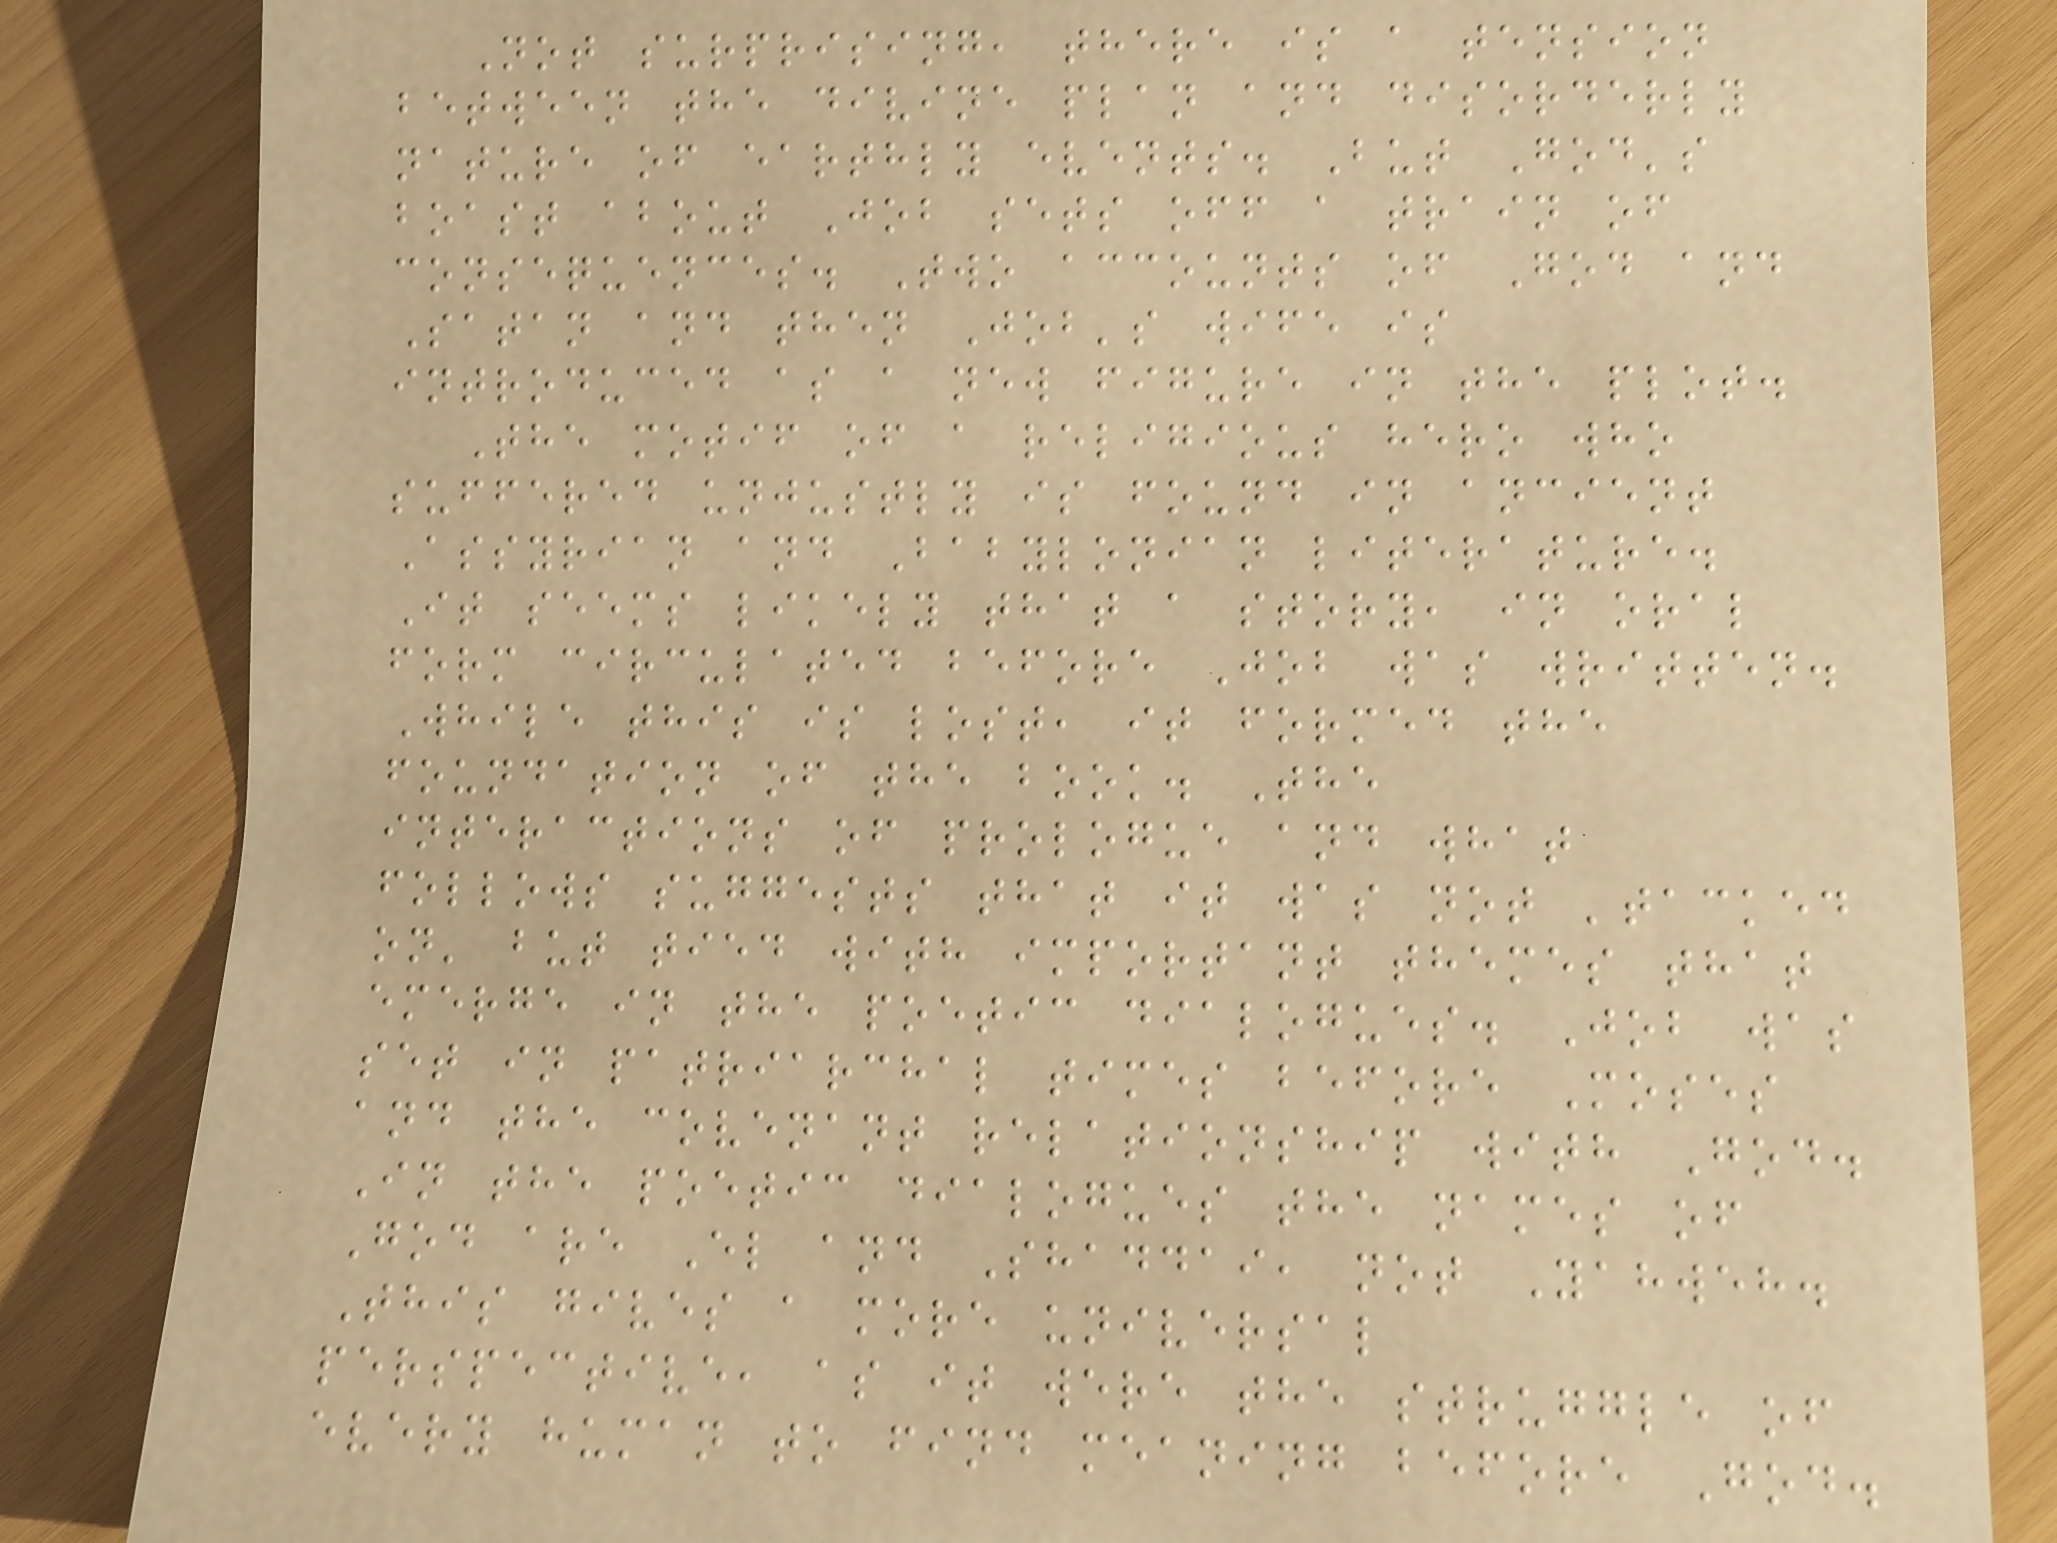Not surprising, there is a tension
between the divine plan and disorderly
nature of earthly events. But God's
boast about Job sets off a train of
consequences. Two accounts of God and
Satan and then Job's wife is
introduced as a new figure in the plot.
The motif of a religious hero who
suffered unjustly is found in ancient
Assyrian and Babylonian literature.
It seems likely that a story, in oral
form circulated before Job was written.
While this is lost, it formed the
foundation of the book. The
interactions of prologue and what
follows suggests that it was not 'tacked
on' but tied with important themes that
emerge in the poetic dialogues. Job was
set in patriarchal times before Moses
and the covenant relationship with God.
In the poetic dialogues the names of
God are El and Shaddai, not Yahweh.
This gives a more universal
perspective, as it were the struggle of
every human to find meaning before God.
